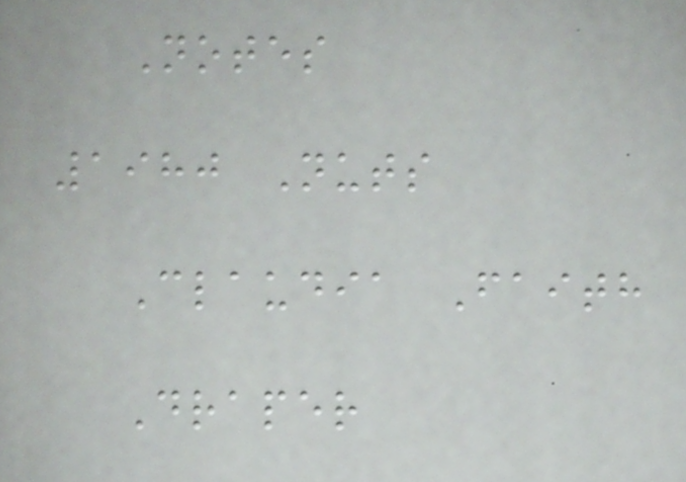Notes
1980 Nuts
Claudia Faith
Draper
